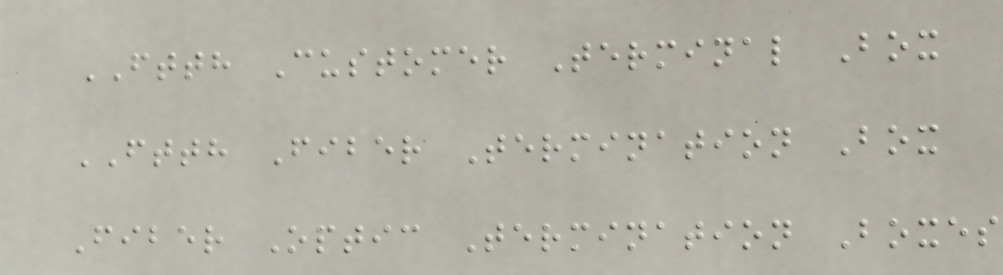FTTH Customer Terminal Box
FTTH Fiber Termination Box
Fiber Optic Termination Boxes
